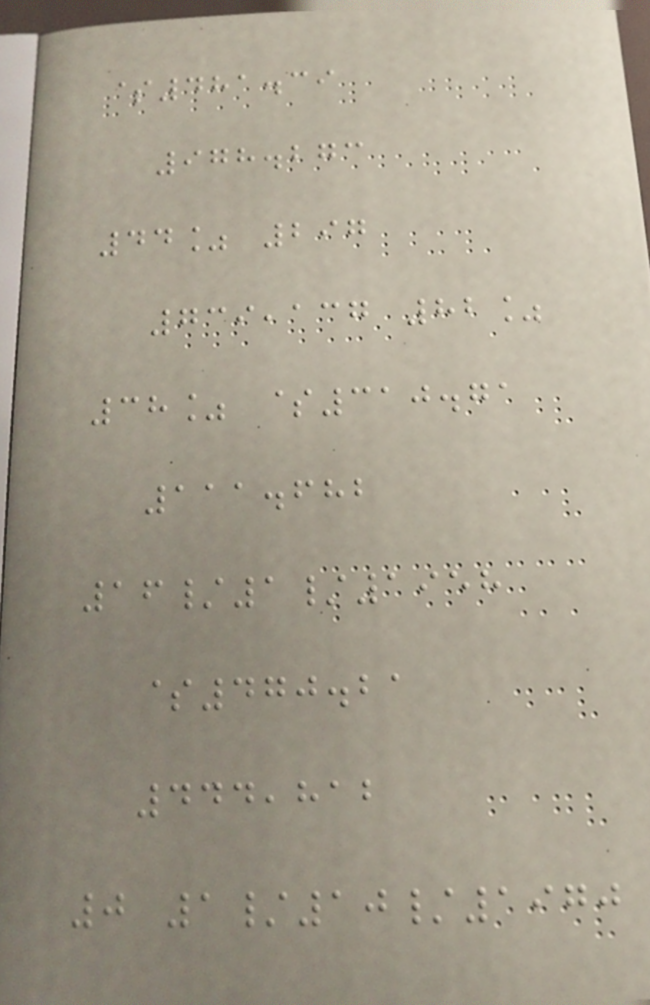$481.39
978.273
44% 297
739,137 82%
38% $310.71
111.682
16/1/1958
$470.21
444,812
0 1/10/1970
